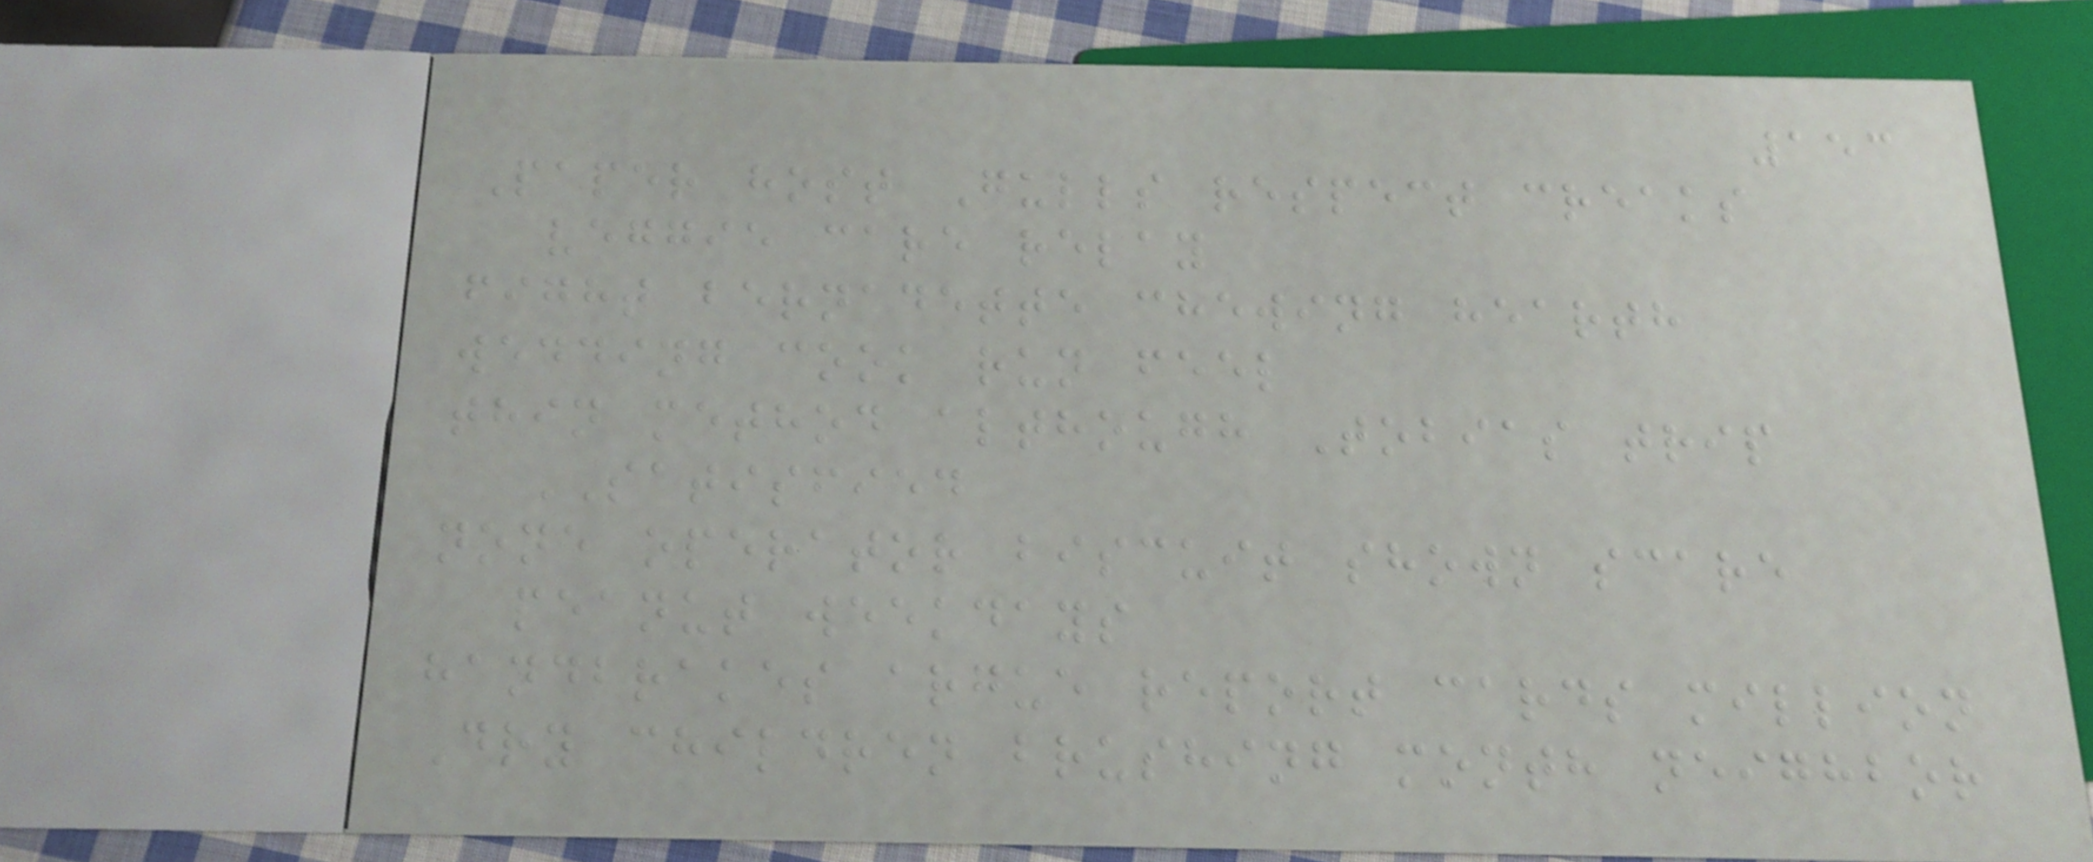153
Paper host Gulls respect creaks
veggie care relay
fight bernadette chewing hearth
wedding cook run feel
thin method although Tobias trip
SATISFIED
none operator biscuit shown scare
peanut weekdays
handbrakes argue report cards million
Dry children brushing month neighbor
